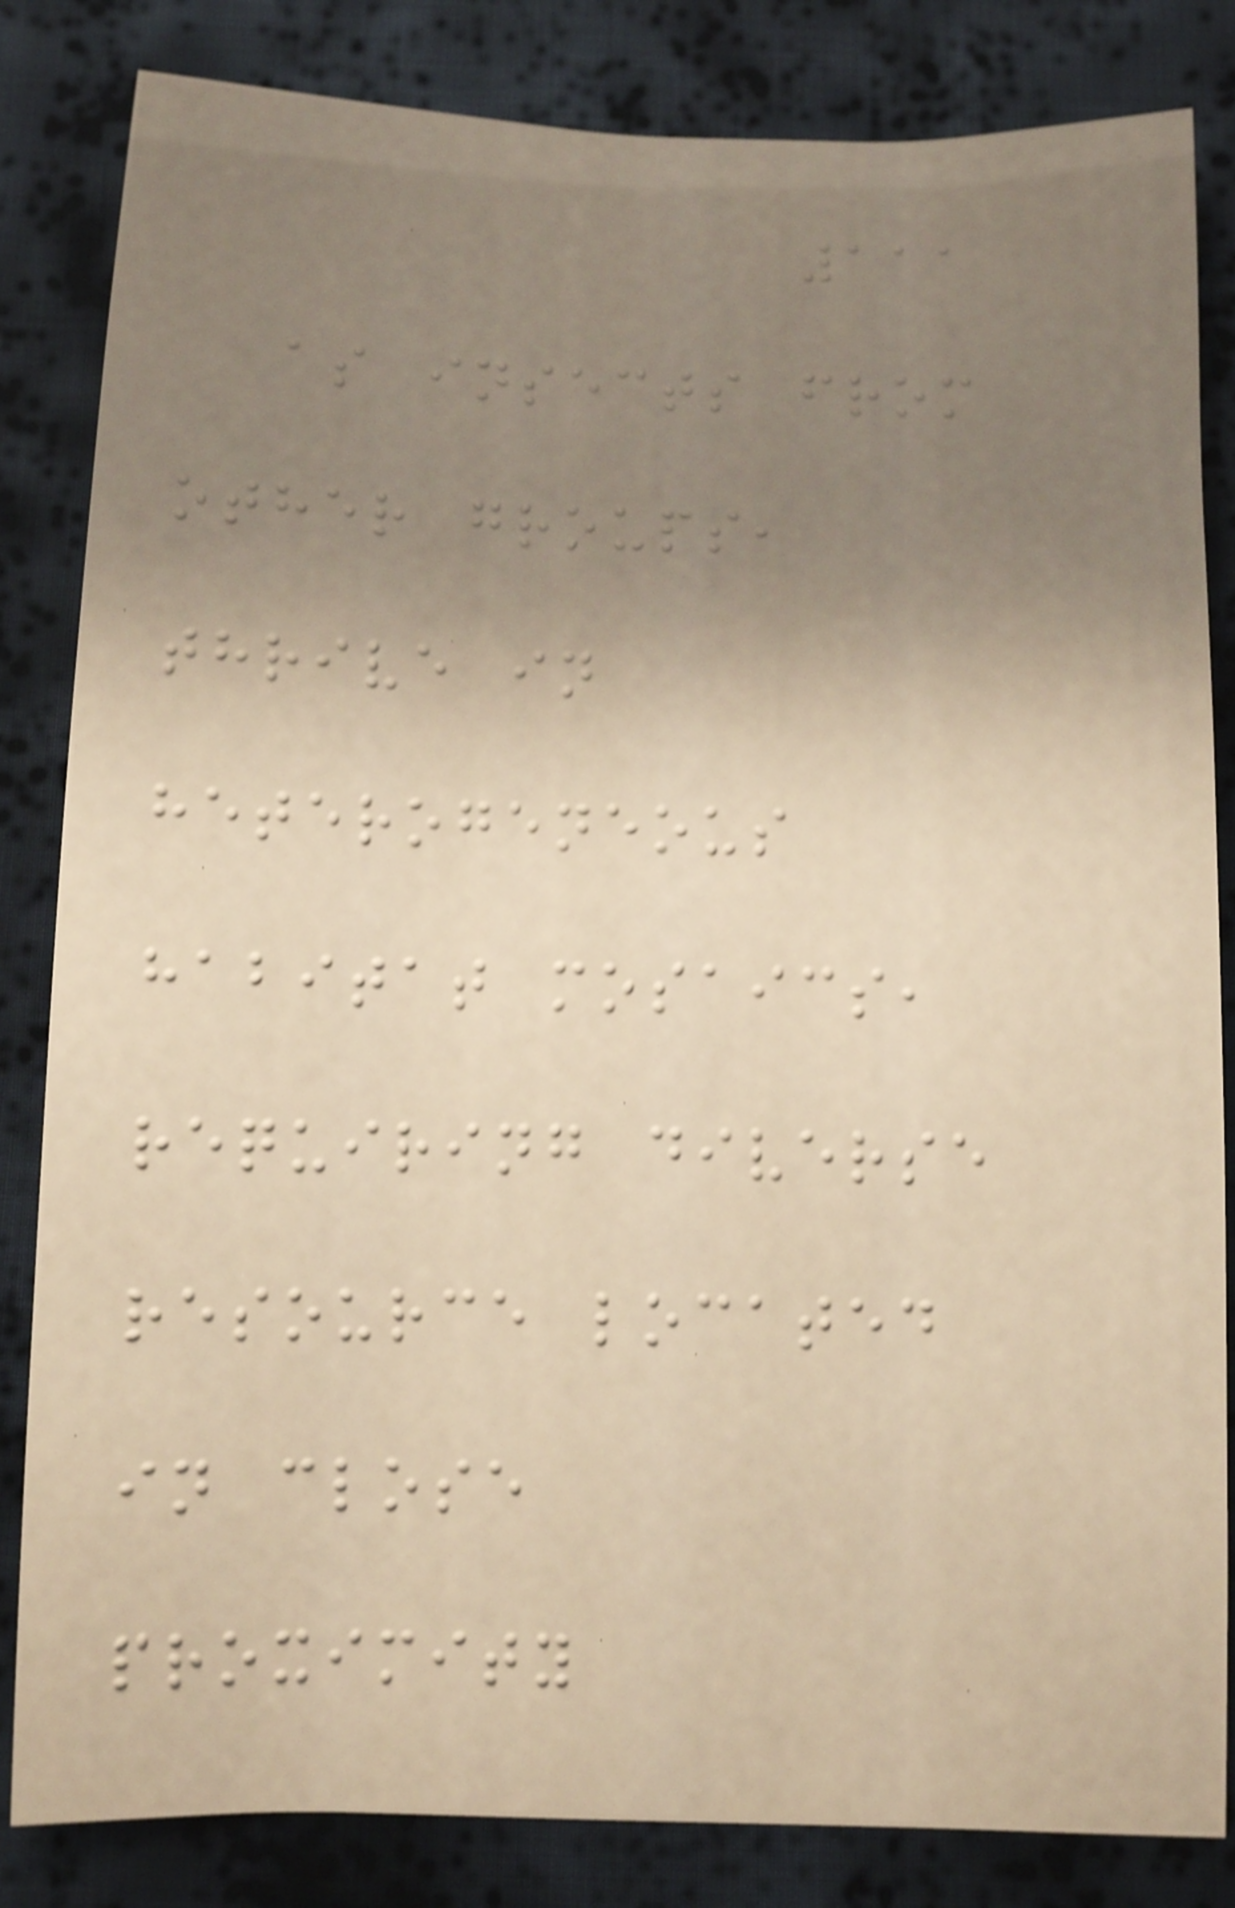111
as insects from
other groups,
thrive in
heterogeneous
habitat mosaics,
requiring diverse
resource located
in close
proximity
